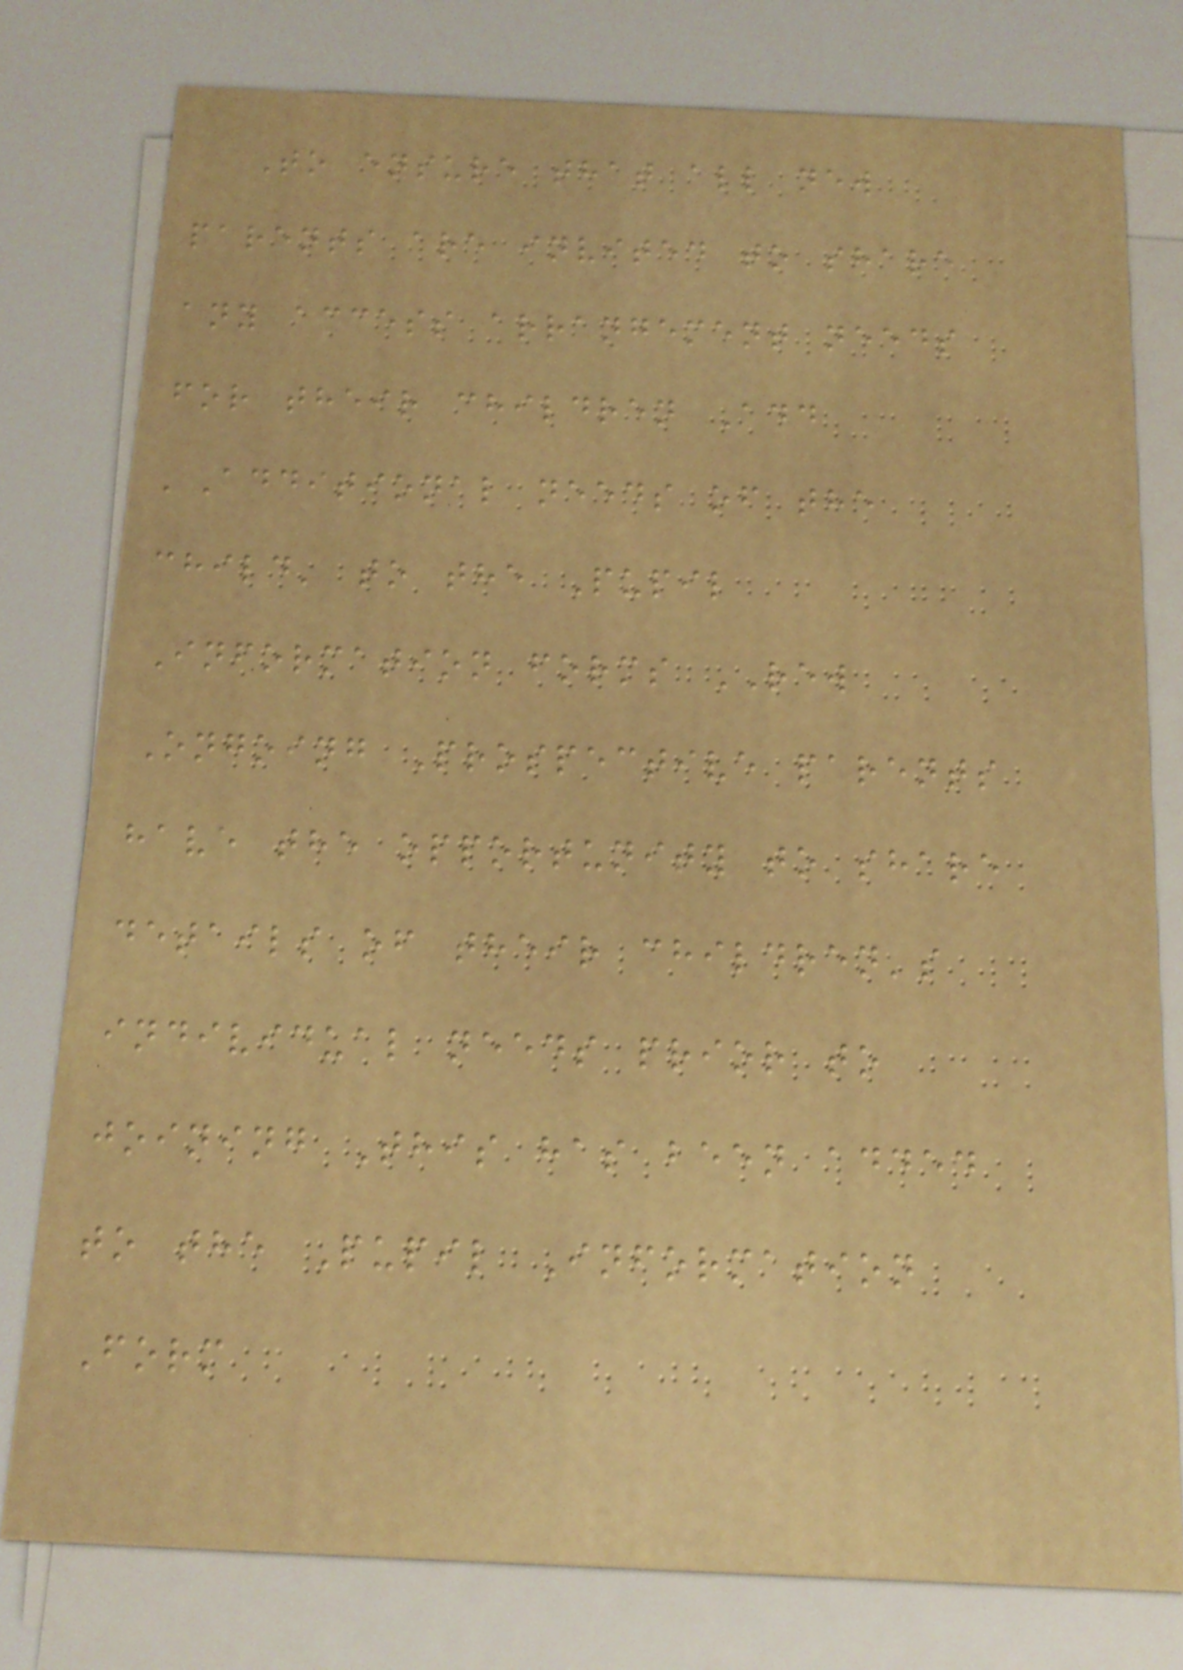To ensure that all new
parents are invited to share
any access arrangement needs
for their children Add
'Additional needs of the
child' to the Pupil
Information forms REW
Ongoing Prospective parents
have the opportunity to share
details of their children's
individual needs prior to
joining This has been added
to the Pupil Information
Form
